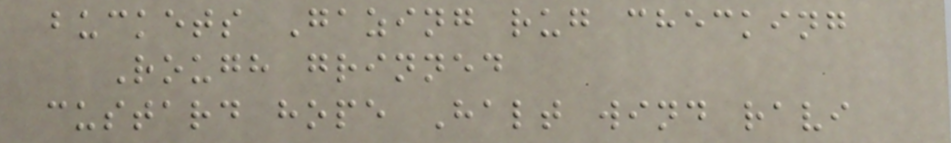buckets Gazing rug checking
Rough grinned
custard hope Halt wind ravi
